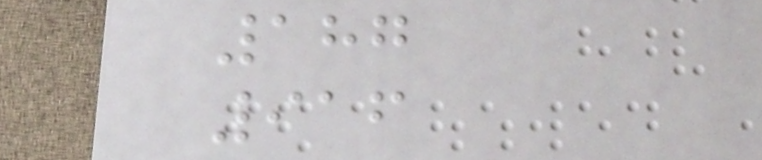187
916
